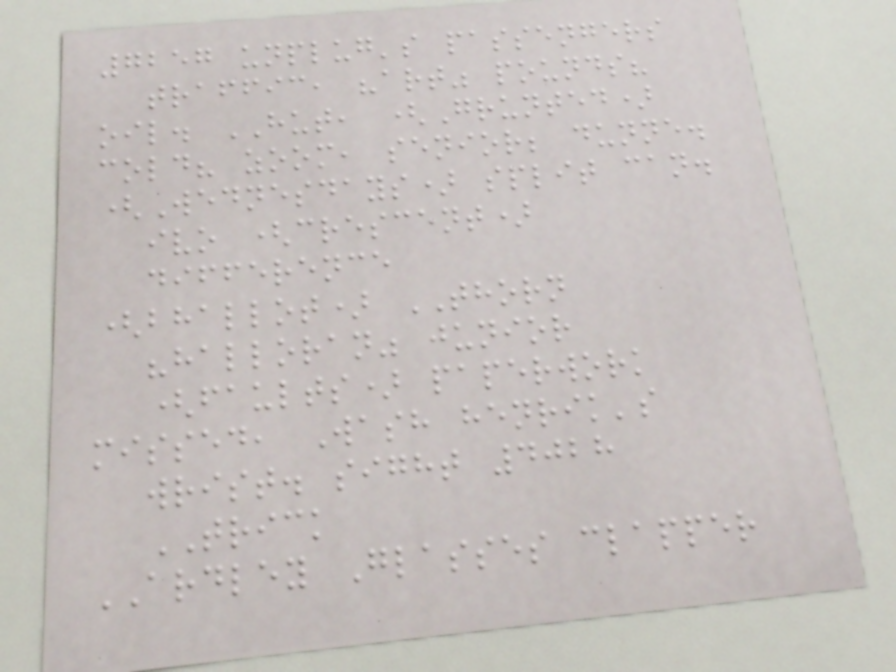7257 unplug's passengers
traffic, "art" pounds?
oil. HUT, (Grunted)
cold? zoom, senior; dunne.
(Wednesdays) split can.
ivo (crescent)
difference
(bhallot) THORN
"halloran" junior
(faults) paperwork
missed, Wash henrik's
wrist. sight 4028
TRICK
ARDLEY Glasses clapper
